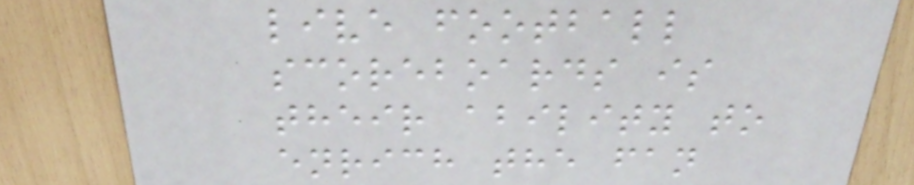live football
scoreboards is
their ability to
enrich the fan
